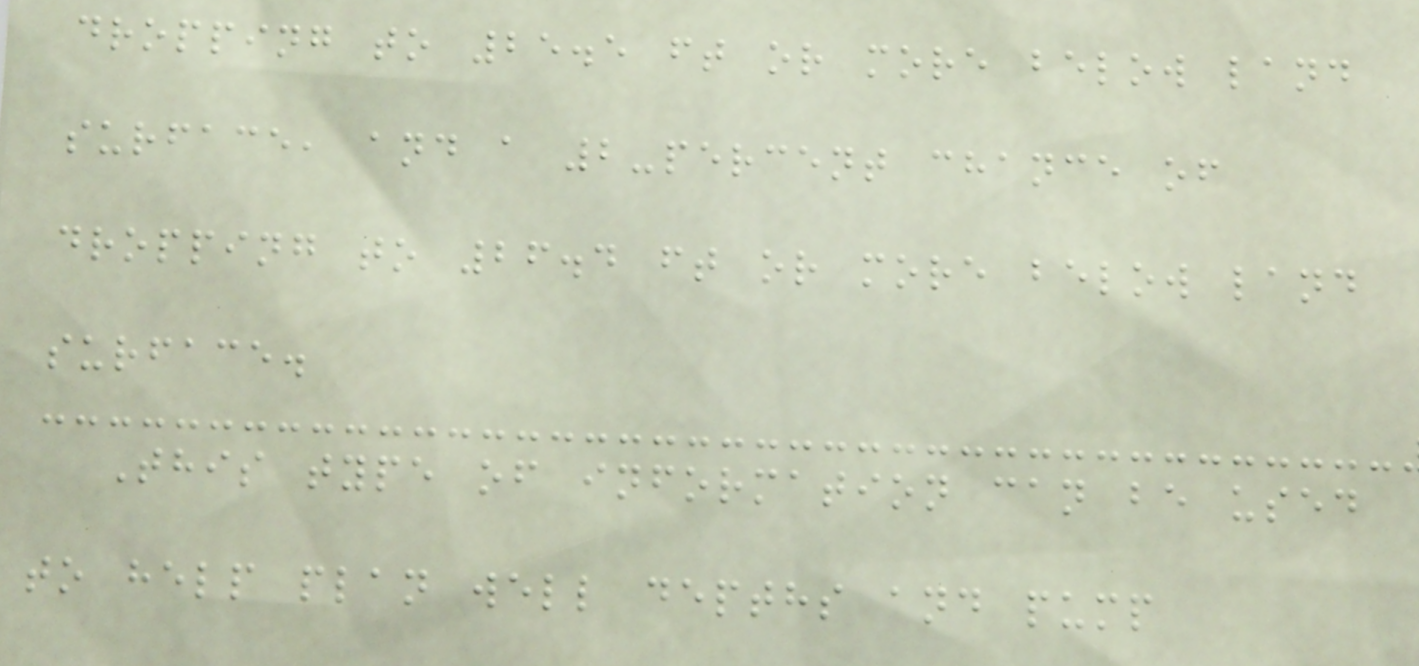dropping to 25.5 ft or more below land
surface, and a 2-percent chance of
dropping to 26.4 ft or more below land
surface.
This type of information can be used
to help plan well depths and pump
